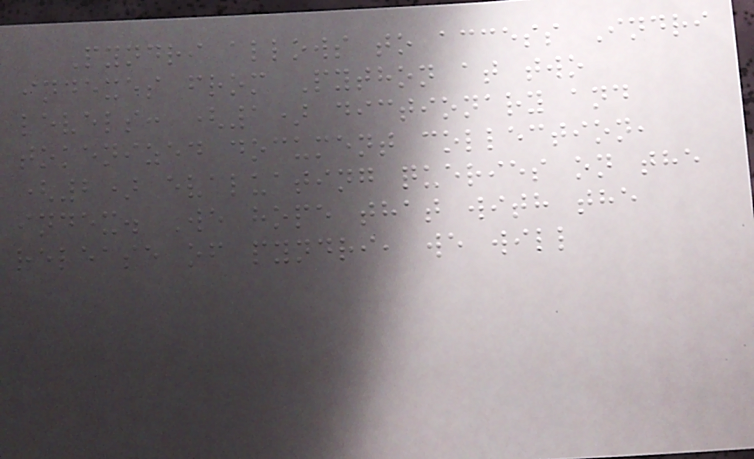Pyndri allows to access Indri
indexes from Python at two
levels: (1) dictionary and
tokenized document collection,
(2) evaluating queries on the
index. We hope that with the
release of pyndri, we will
